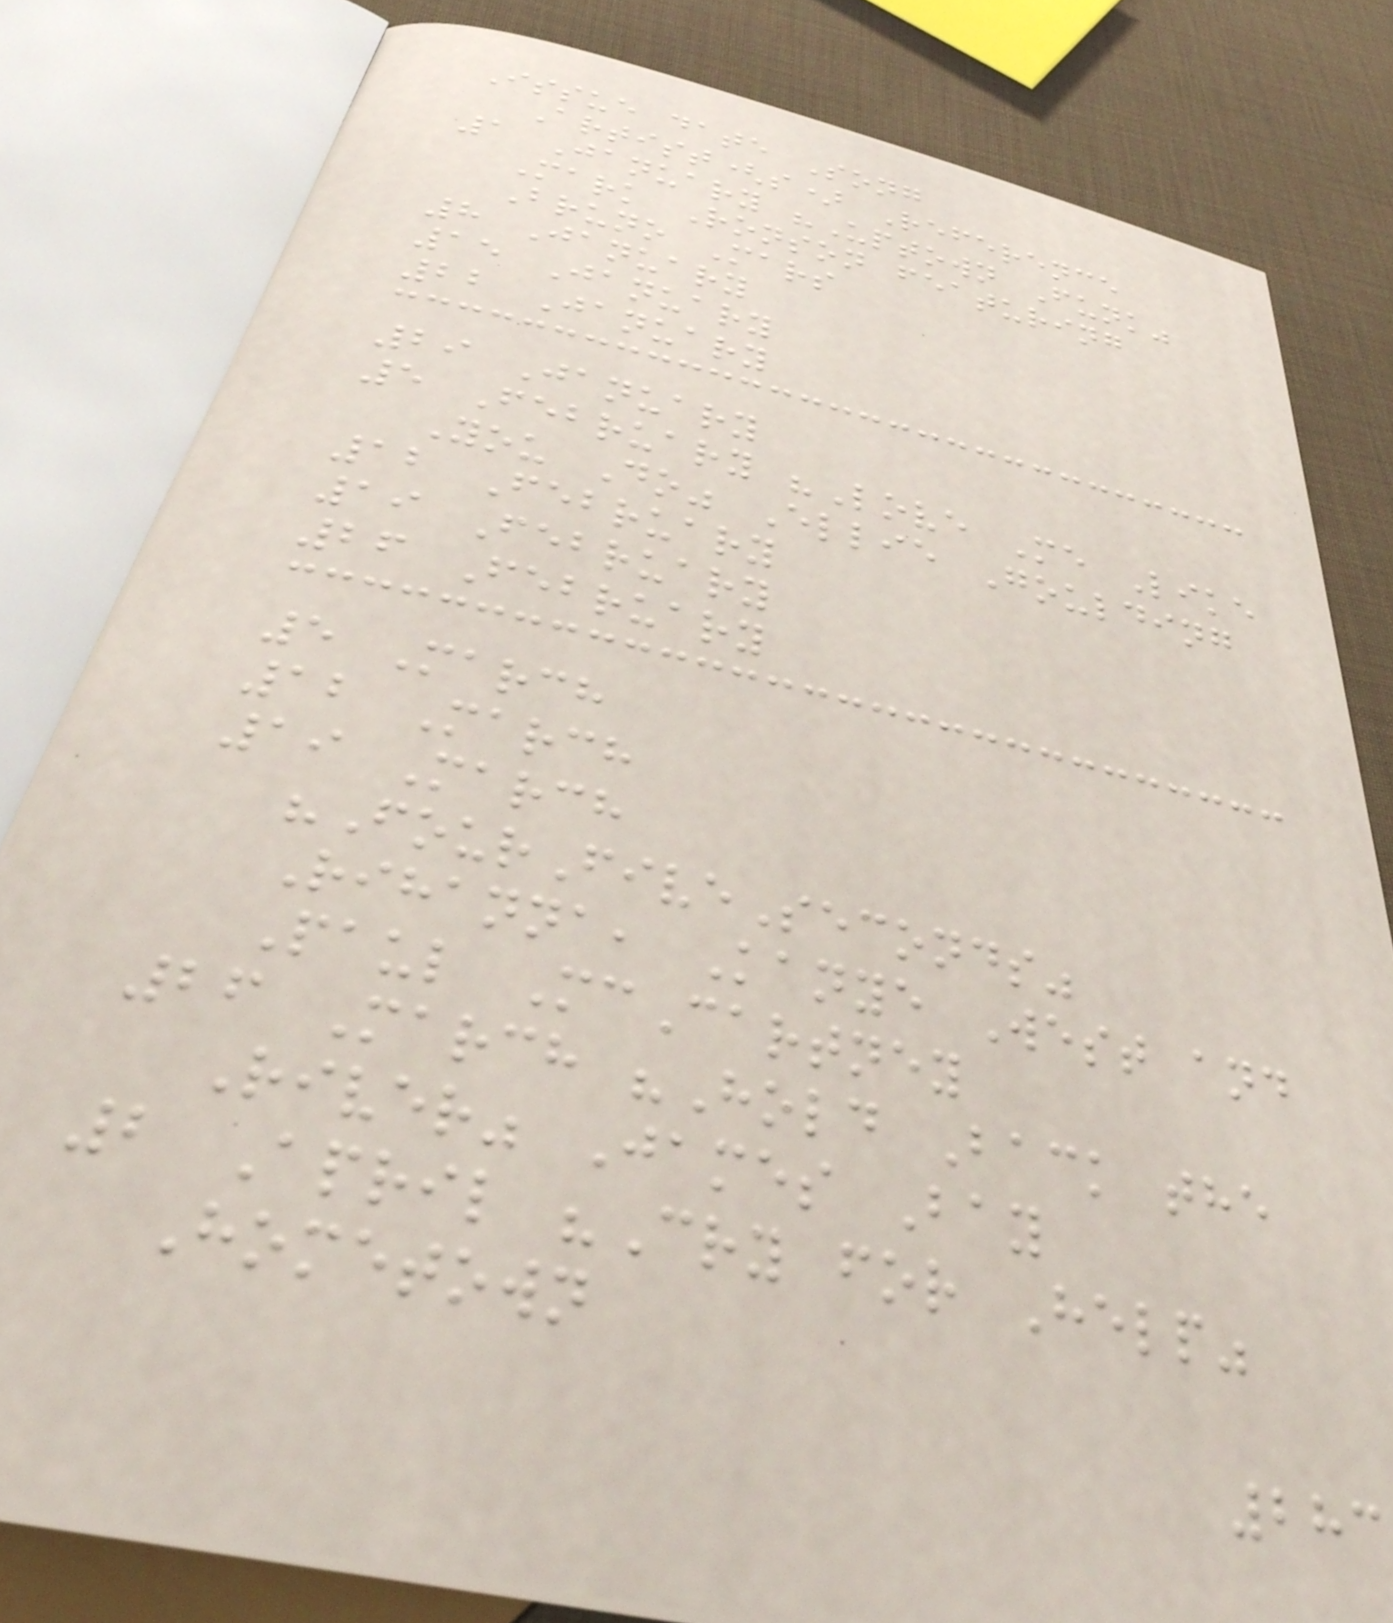Issue date Song
Artist(s) Reference
1 January "Uptown Funk"
Mark Ronson featuring
Bruno Mars
8 January
15 January
22 January
29 January
5 February "Love Me Like
You Do" Ellie Goulding
12 February
19 February
26 February
5 March
12 March
19 March
"FourFiveSeconds"
Rihanna, Kanye West and
Paul McCartney
26 March "Hold Back the
River" James Bay
2 April "Cry for Help"
Hometown
283
